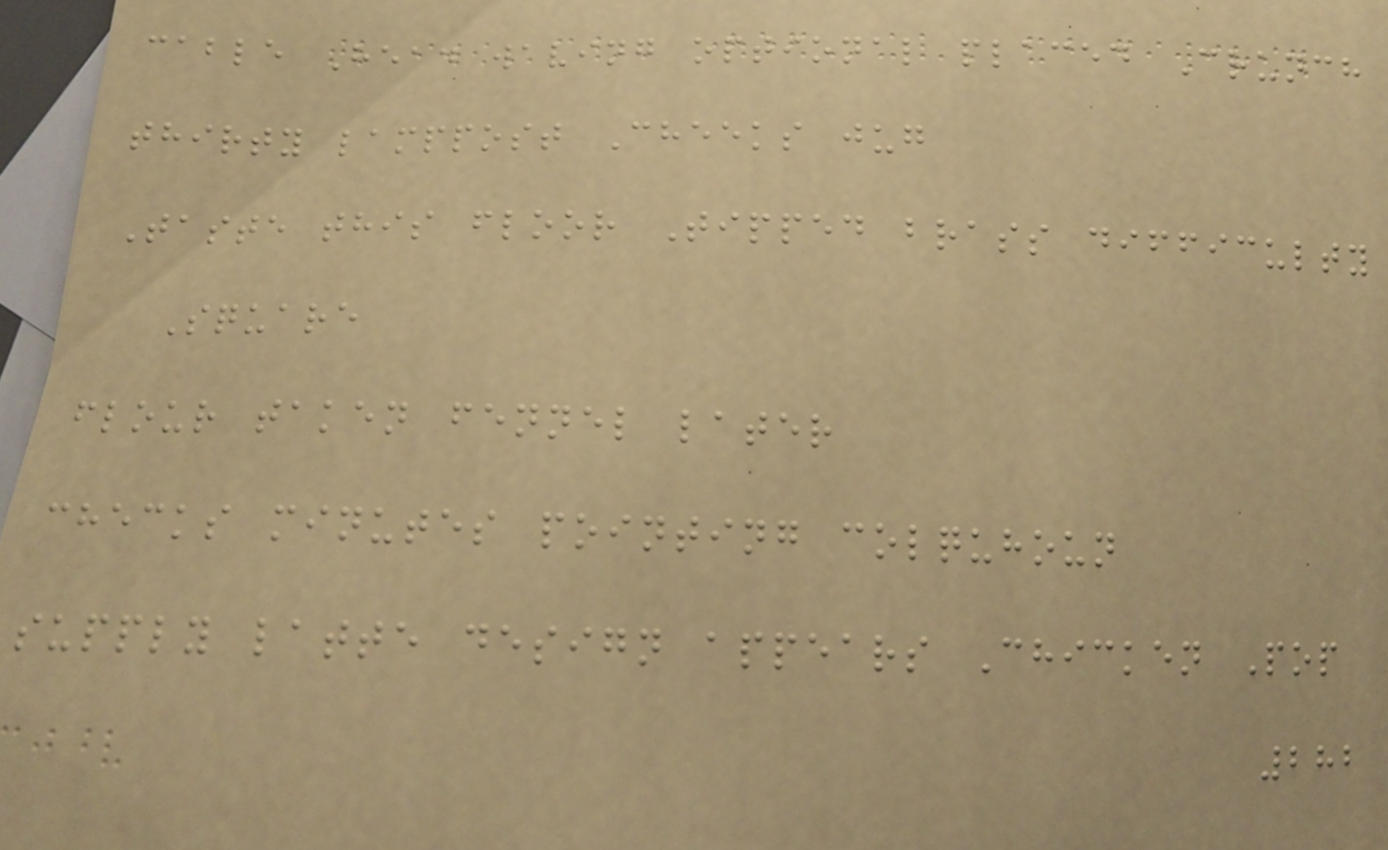cable Head waving optional placed Crunch
thirty lamppost Cheeks jug
Taste this floor Tipped brass difficulty
Square
flour taken fennel later
checks minutes pointing colquhoun
supply latte design appears Chicken Pop
282
